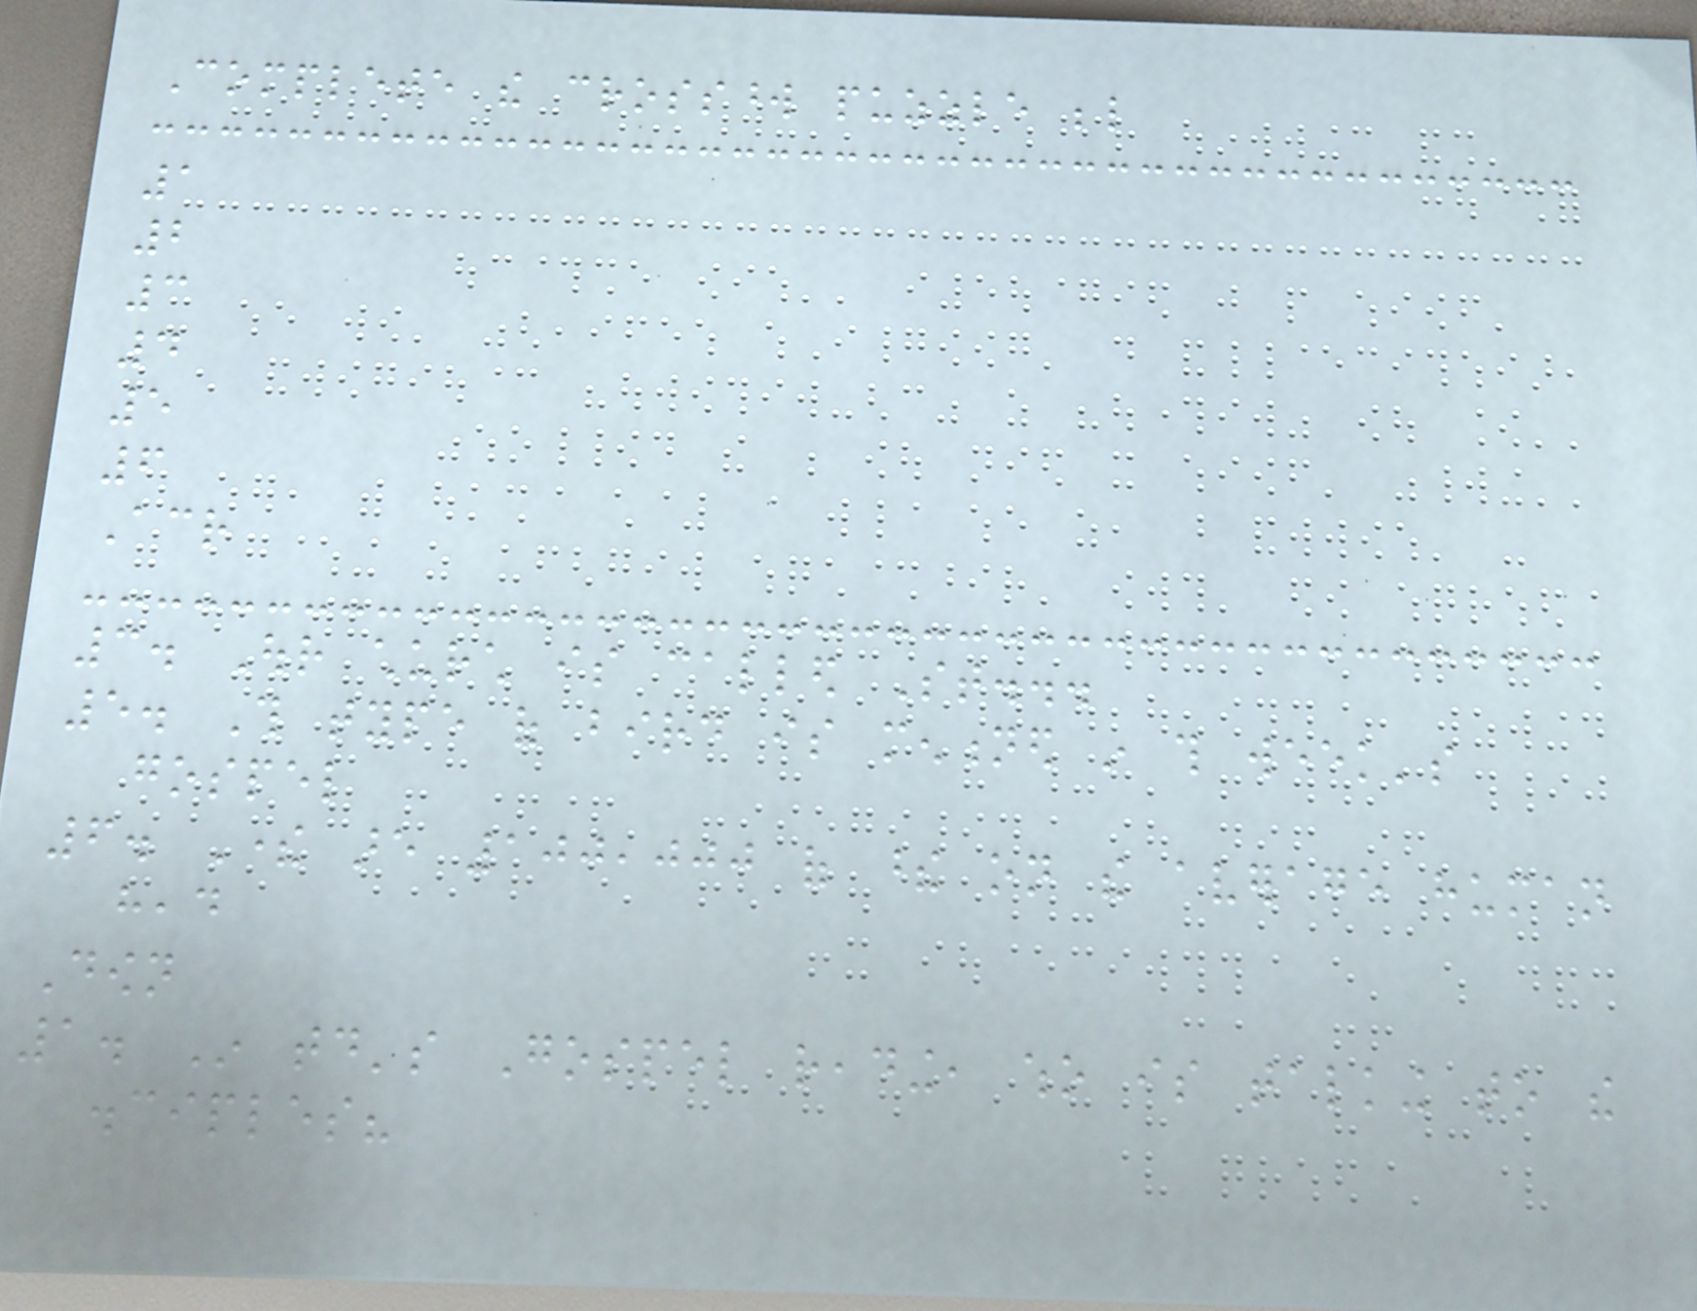Complete the crossword puzzle below
1
2
3
4
5
6
Across
3. Our church is called St...
5. This type of bird is mentioned in this week's
gospel
6. There are 100,000 of these on the average human
head
Down
1. In today's Gospel reading, who is talking to the
disciples?
